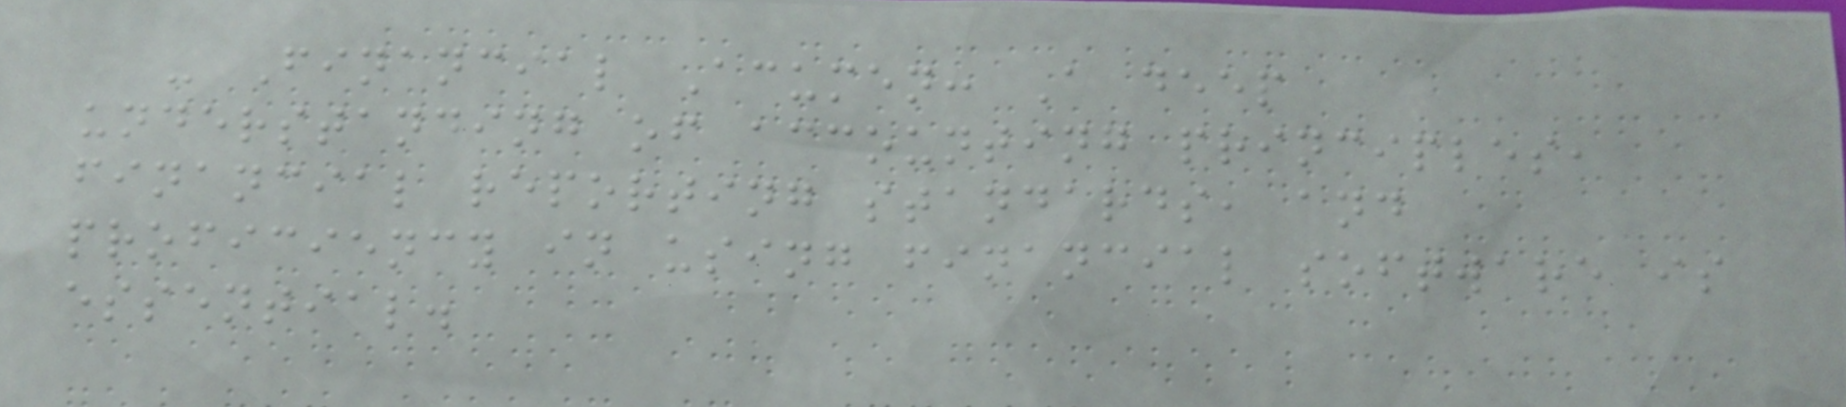- Financial Acumen: A deep
understanding of accounting principles,
financial reporting standards, and
proficiency in using financial software is
essential.
